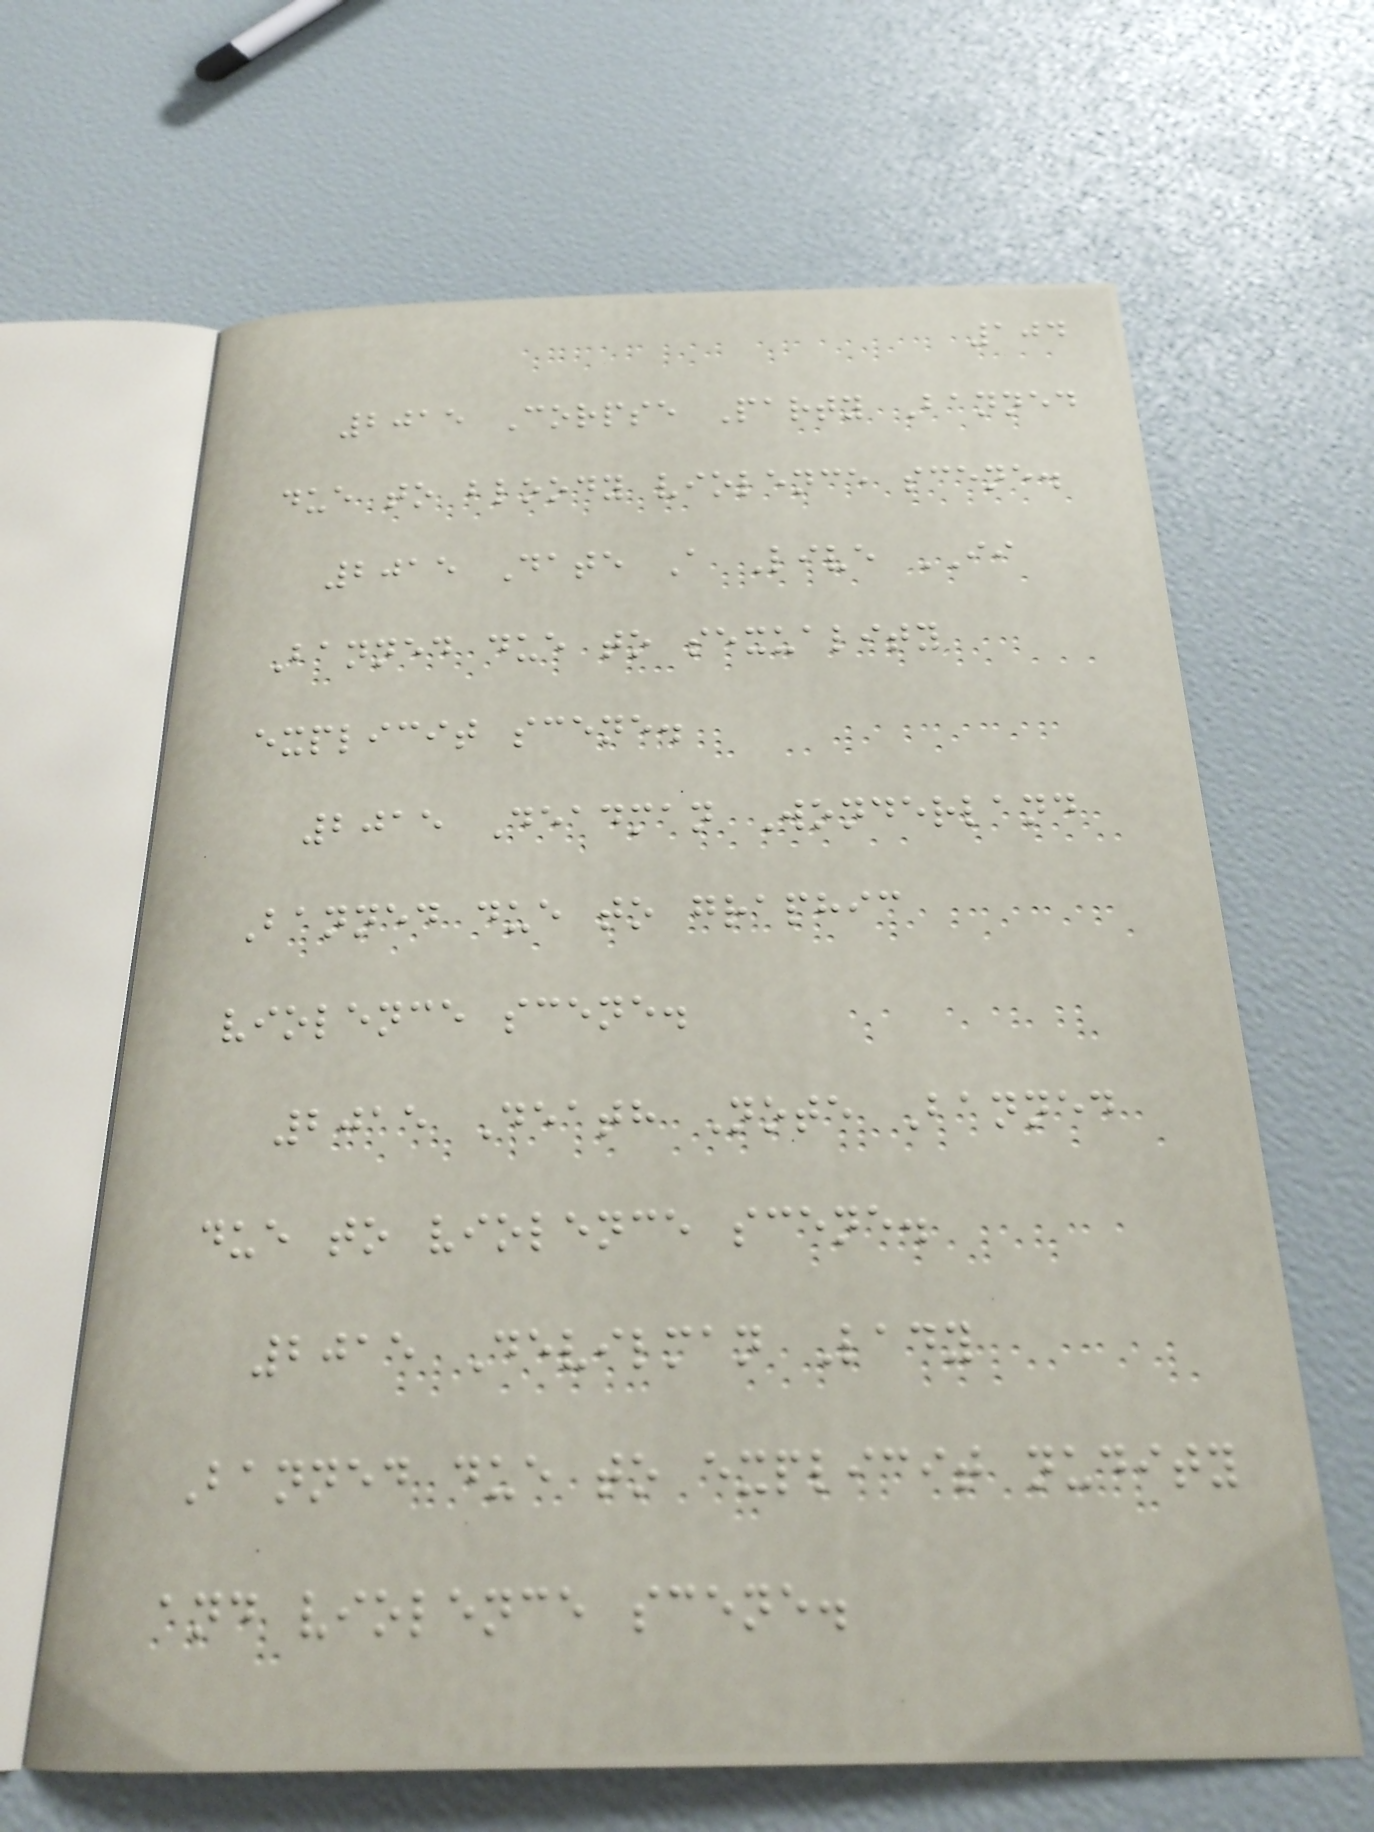104
2015 Corpse Party Banned
due to bloody violence scene.
2015 Date A Live II
Banned due to sexuality
explicit scene.
2015 Deadman Wonderland
Banned due to graphic
violence scene.
2015 Death Note Banned
due to violence scene.
2015 Devilman Lady
Banned due to explicit nudity
and violence scene.
